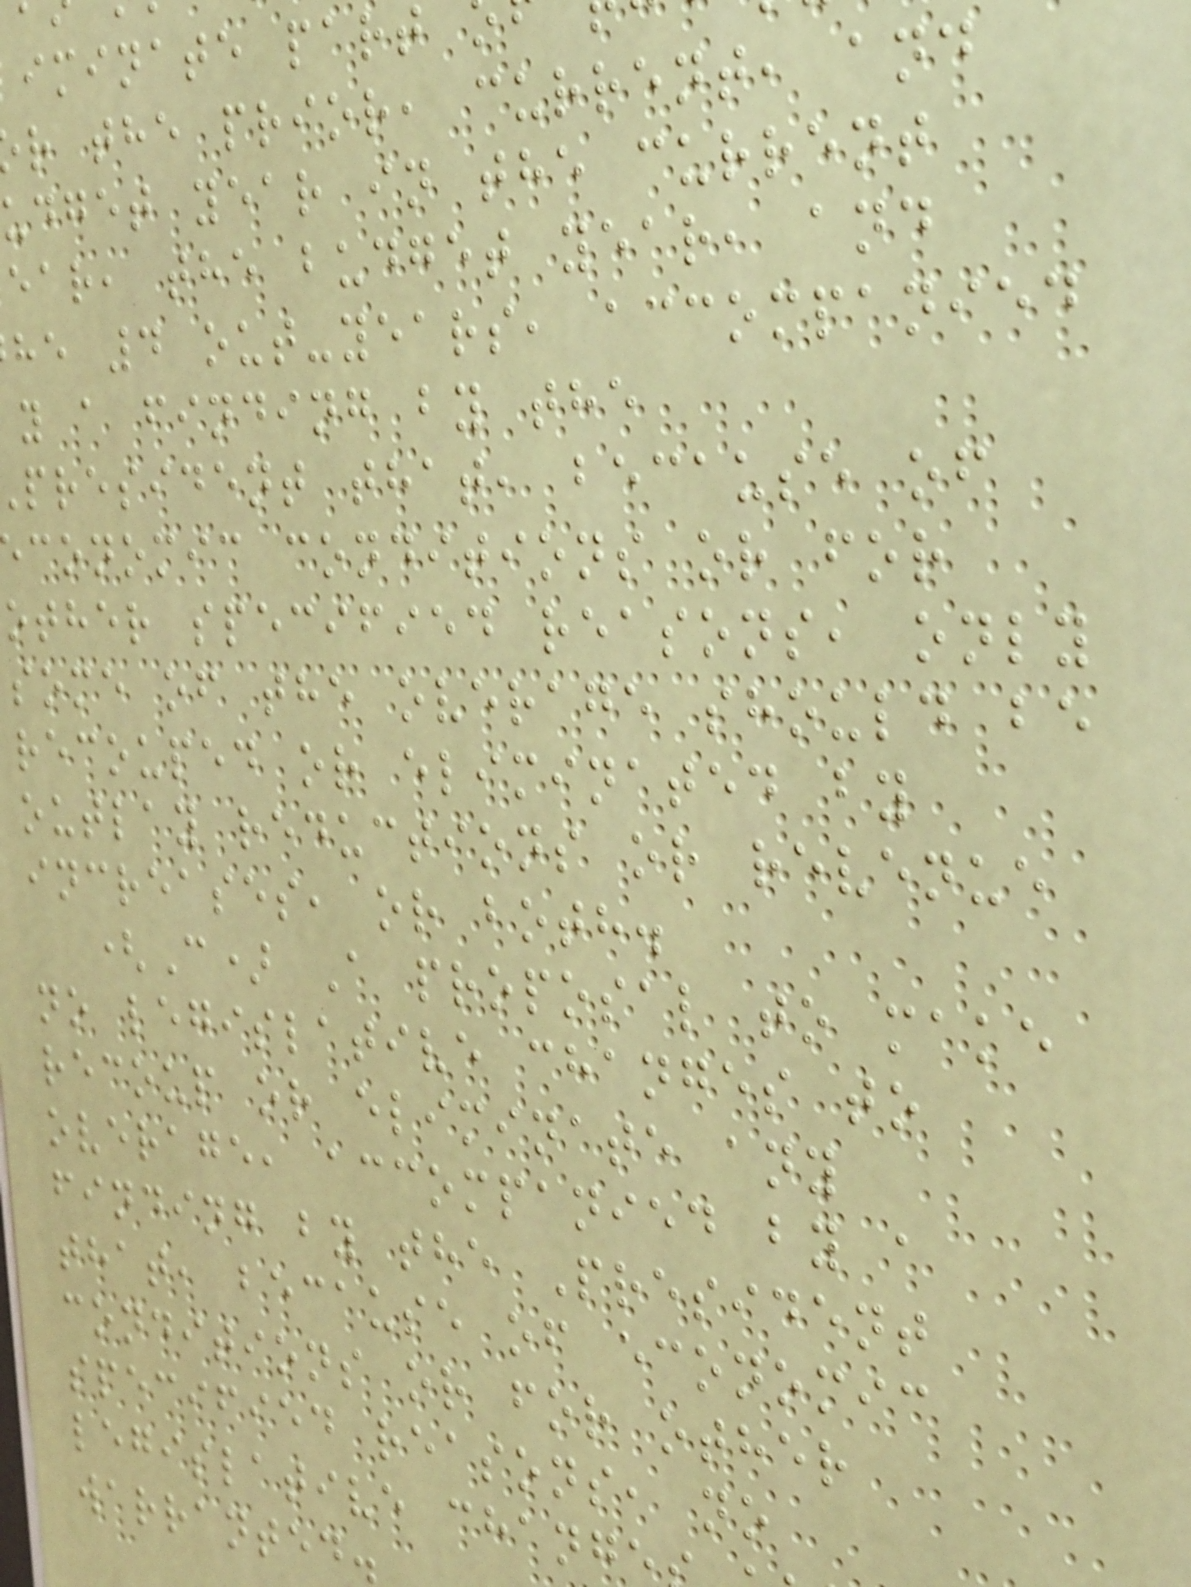iminate part
r the prior, current, and
udget year in the current
ear, the budget year, and
he 4 out-years, accompanied
y a finding by the
president that, because of
conomic conditions or for
other specified reasons, only
some of the overage should be
recouped or eliminated by
outlay reductions or revenue
increases, or both.
(C) A proposal to make
no legislative changes to
recoup or eliminate any
overage, accompanied by a
finding by the President
that, because of economic
conditions or for other
specified reasons, no
legislative change
warranted.
